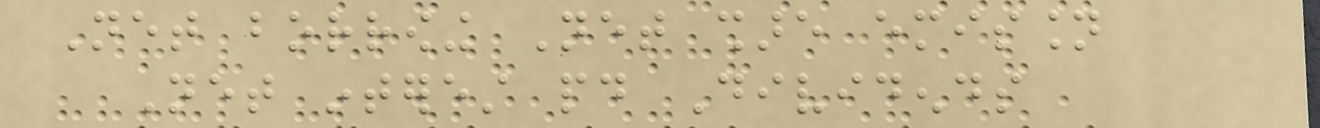Net borrowing Net share emission
Net interest paid Dividends
